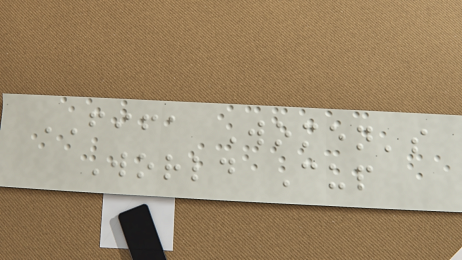FIFA Women's
World Cup
